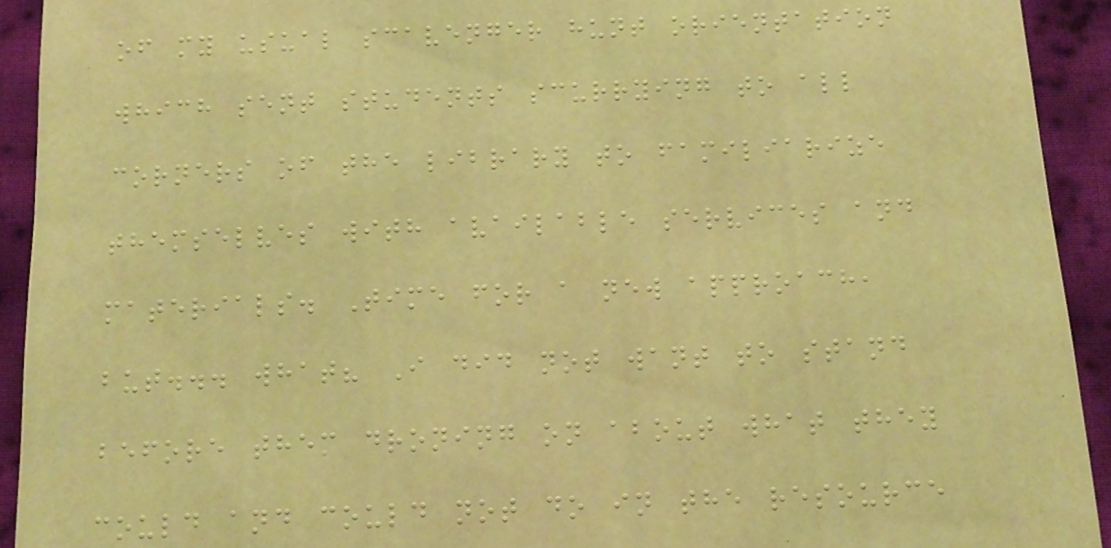of my usual scavenger hunt orientation
which sent students scurrying to all
corners of the library to familiarize
themselves with available services and
materials. Time for a new approach,
but... what? I did not want to stand
before them droning on about what they
could and could not do in the resource
